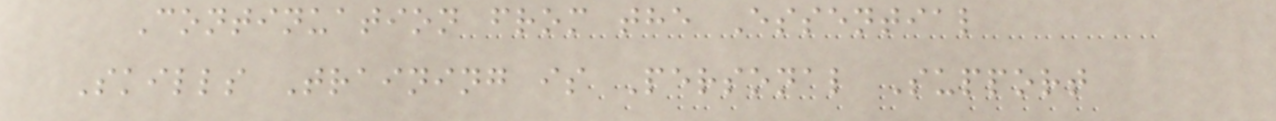Continuation from the Essential
Skills Training is Personal Support
